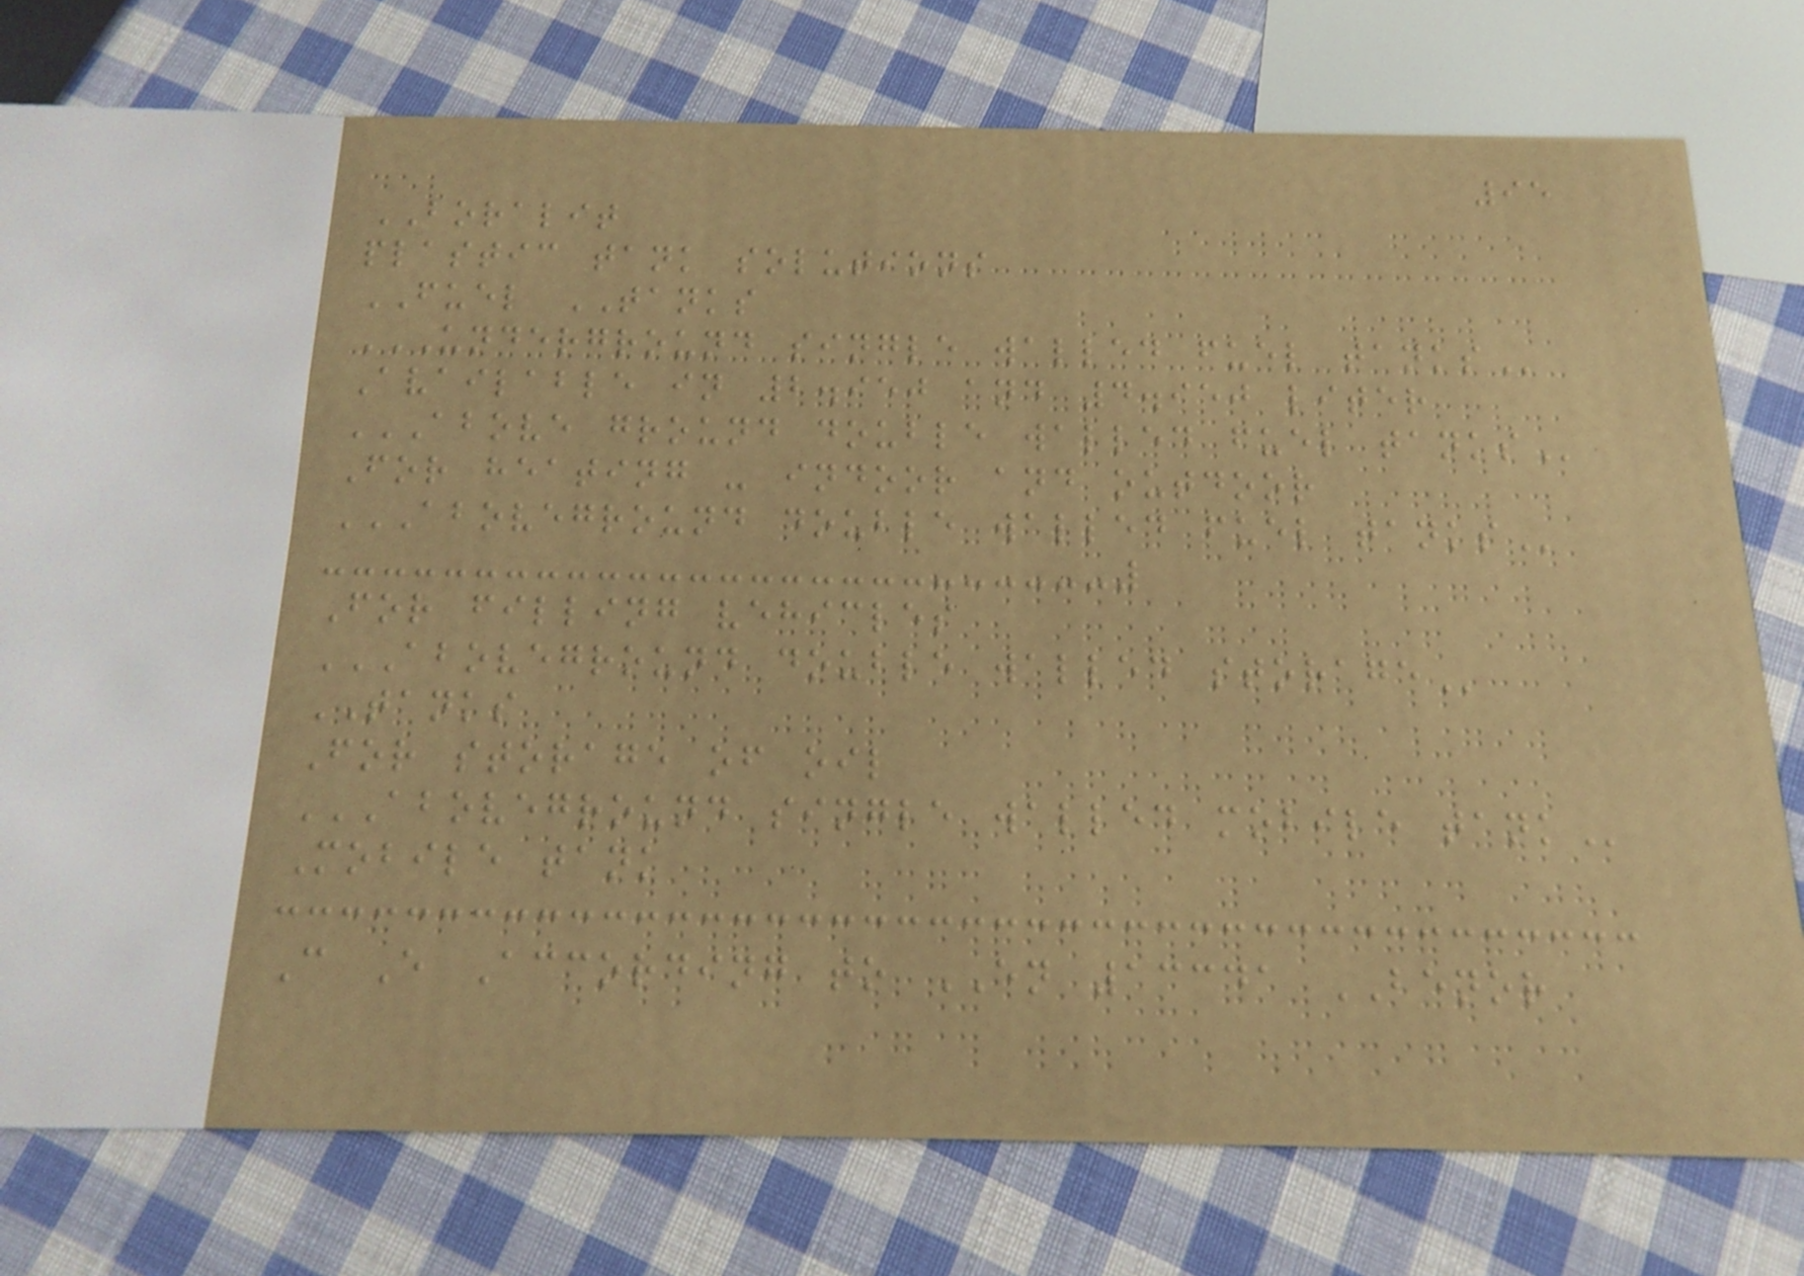95
BORALIT
plastic tank solutions
FUEL TANKS
UNDERGROUND SINGLE WALLED FUEL TANKS
Available in 2.950 and 4.950 liter
ABOVE GROUND DOUBLE WALLED FUEL TANKS
For heating - indoor and outdoor
ABOVEGROUND DOUBLE WALLED FUEL TANKS
For filling vehicles
ABOVEGROUND DOUBLE WALLED STORAGE
TANKS
For storage of oil
ABOVEGROUND SINGLE WALLED MOBILE TANK
Mobile tank
C E According to EN 13341 BENOR
